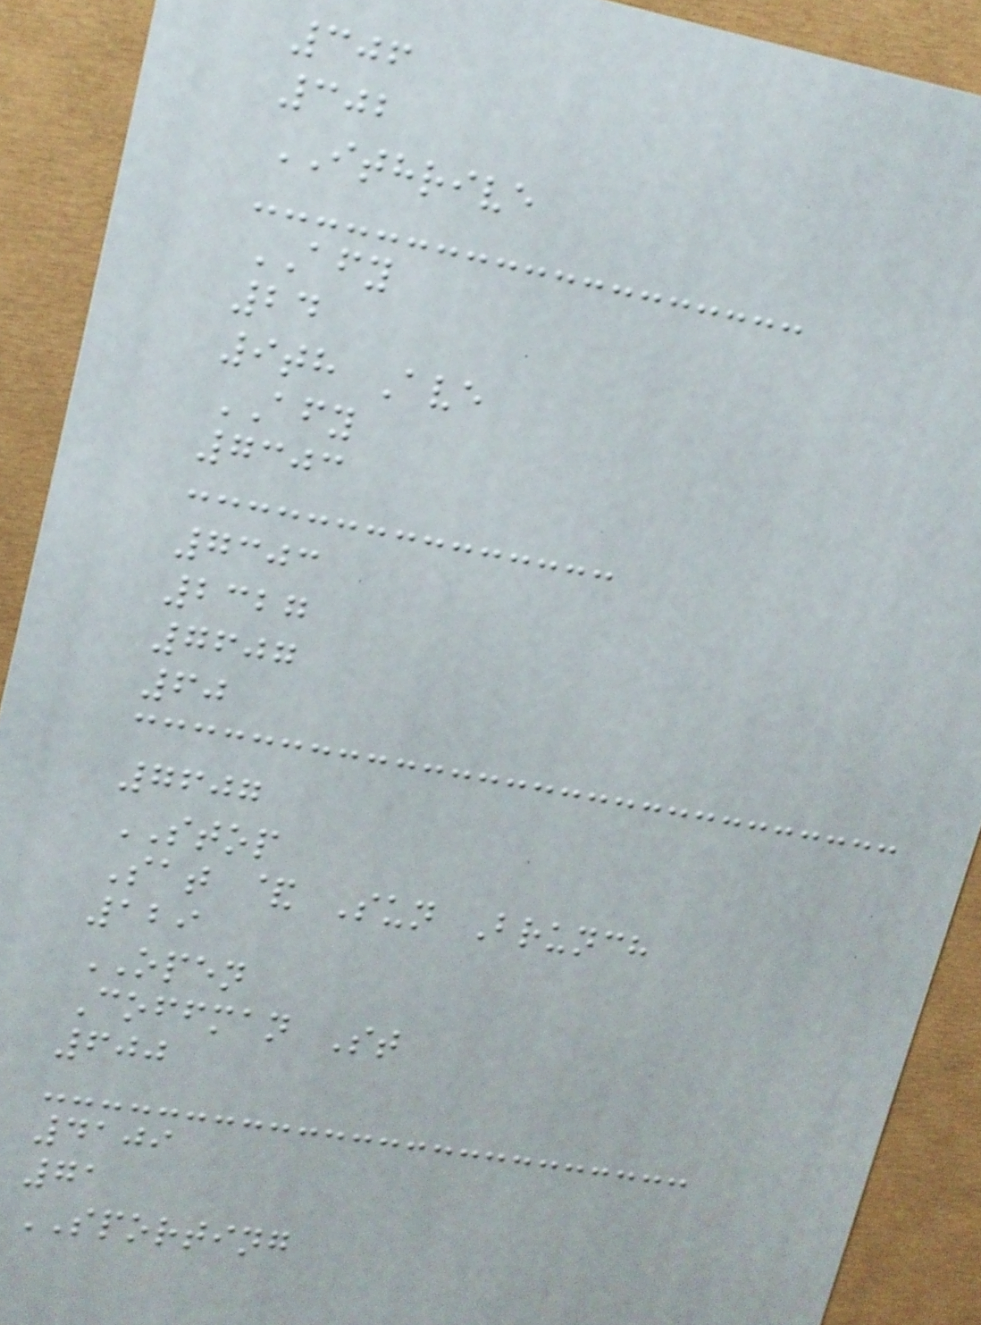306
302
ITHRIVE
AFY
24
9th Ave
AFY
7303
7303
2327
7607
60
7607
STOP
Sat & Sun Brunch
129
OPEN
Coffman St
600
4109
71
SPORTING
